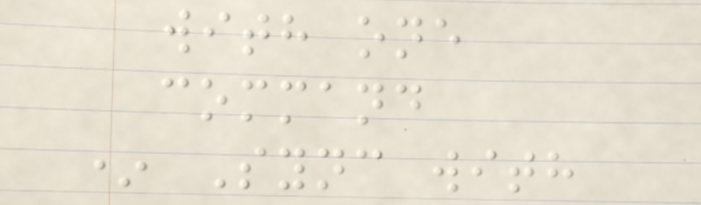with one
command
* Sync with
